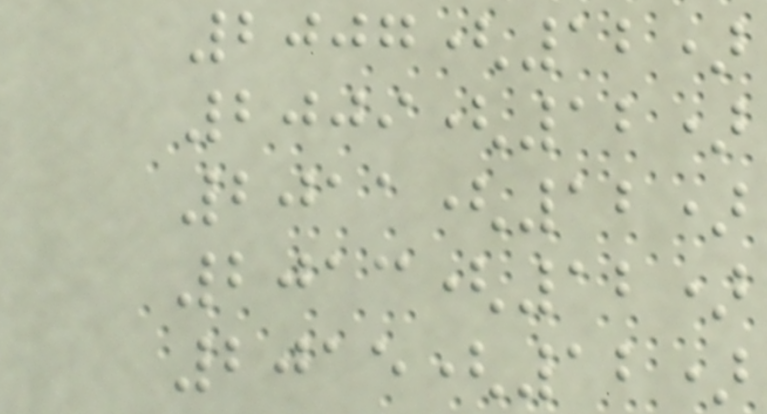2007(12)
2009(12)
2011(12)
2013(12)
2015(12)
